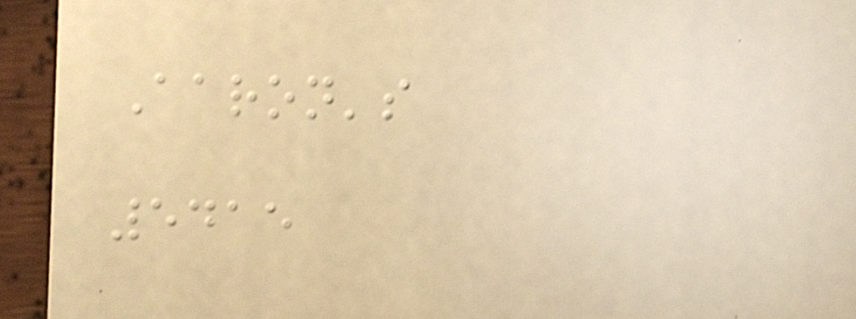Aaron's
5415
